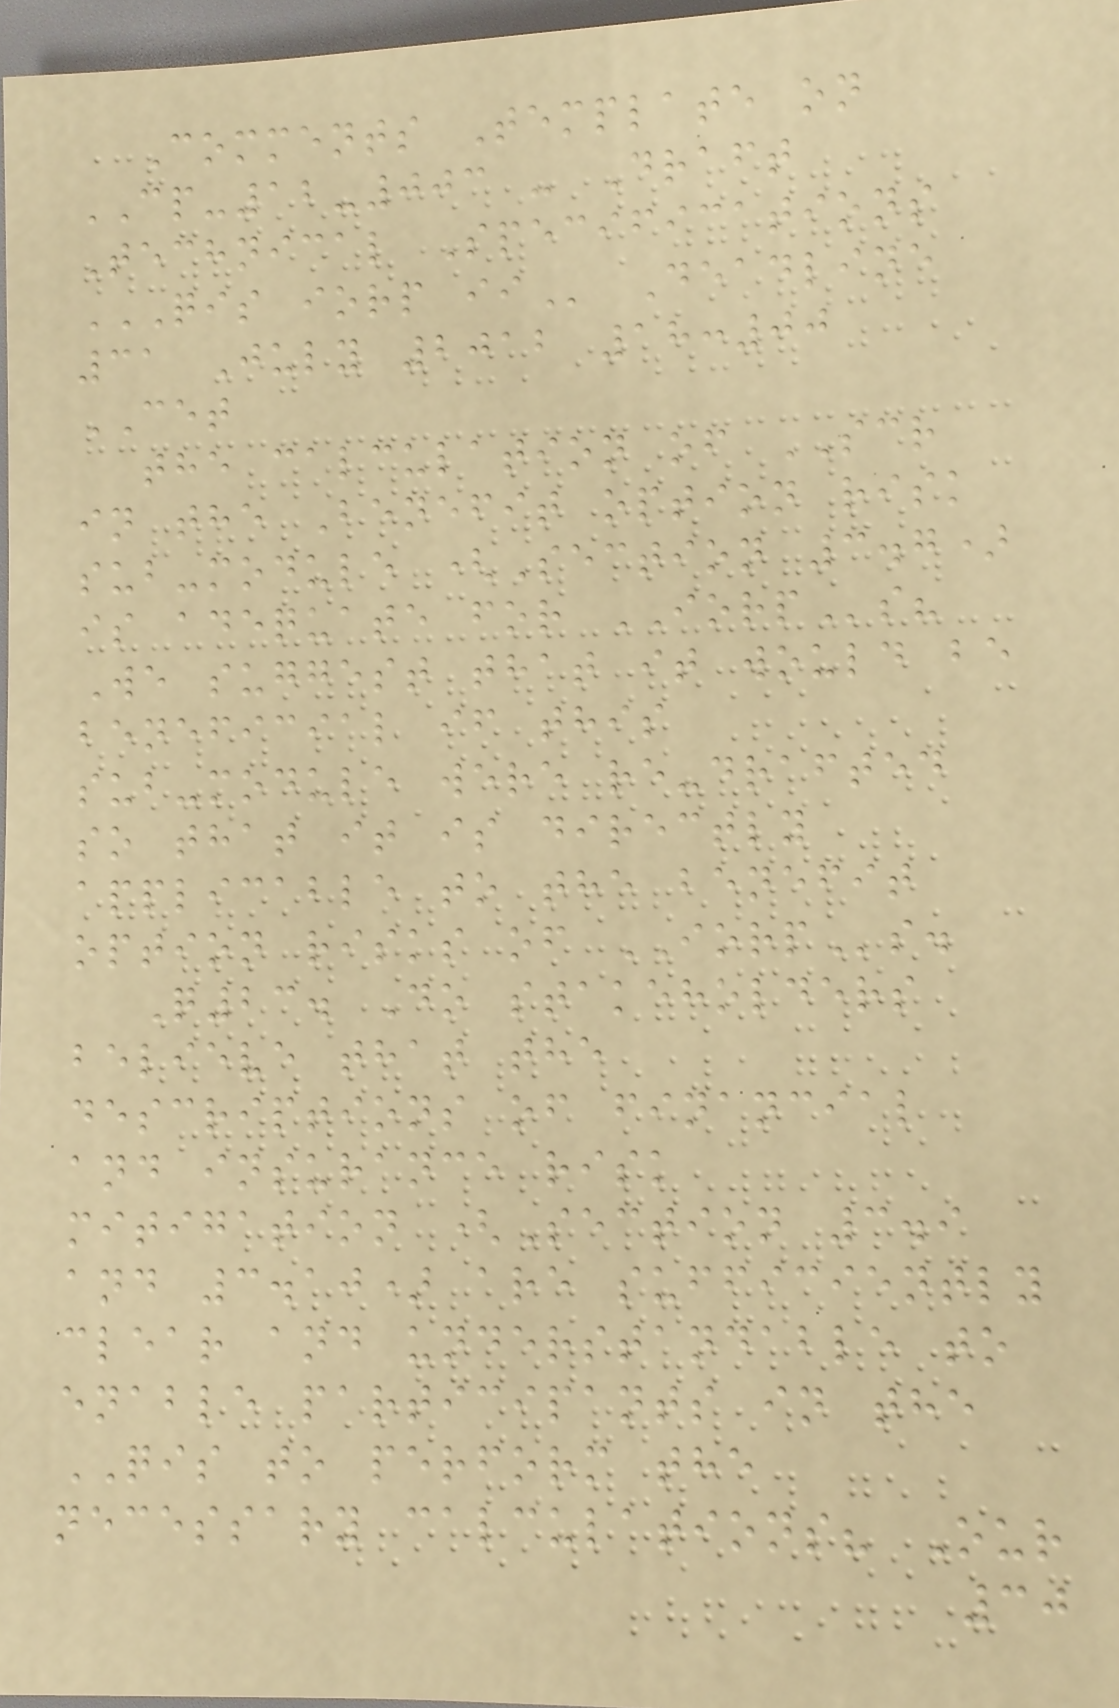Comments Template on
CP-12-003 - Draft
Technical Specifications
QIS IORP II Deadline
31 July 2012 18:00
CET
the calculation of SCR
in the Benefit option risk
sub-module (Section 3.7)
is adequate for IORPs?
We suggest that it would be
beneficial if this
sub-module were re-drafted
so that it is directly
applicable to the benefit
option risks of IORPs.
Q23. Do stakeholders
believe that the
descriptions of financial
and insurance risk
mitigation (Section 3.9
and 3.10) are sufficiently
clear and understandable to
enable participants in the
QIS to perform the
necessary calculations? Our
30
